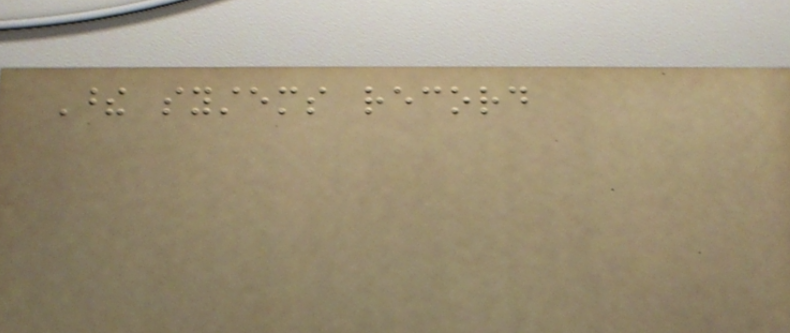These systems record
